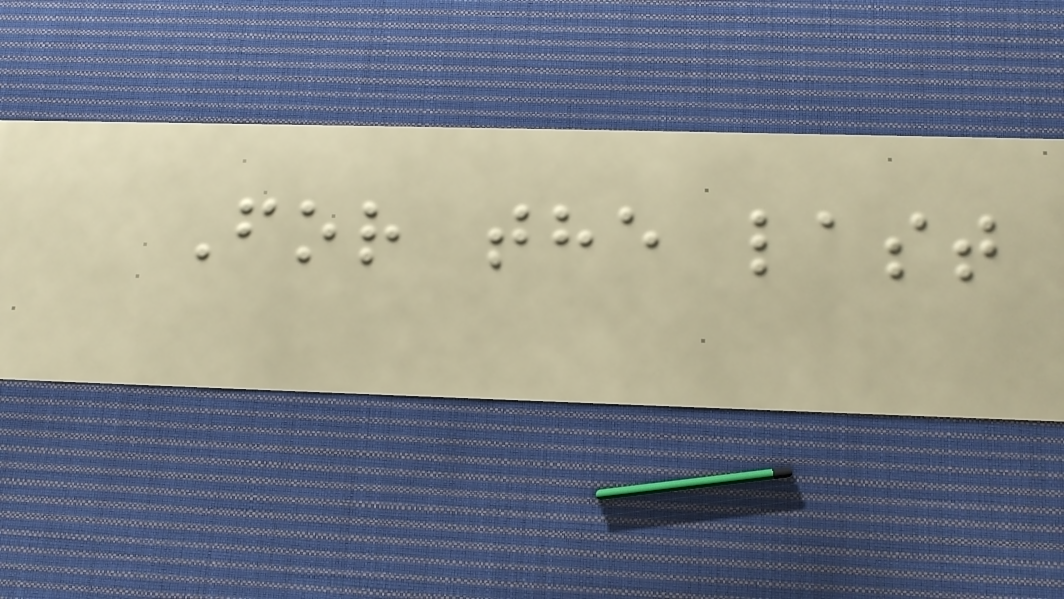For the last
